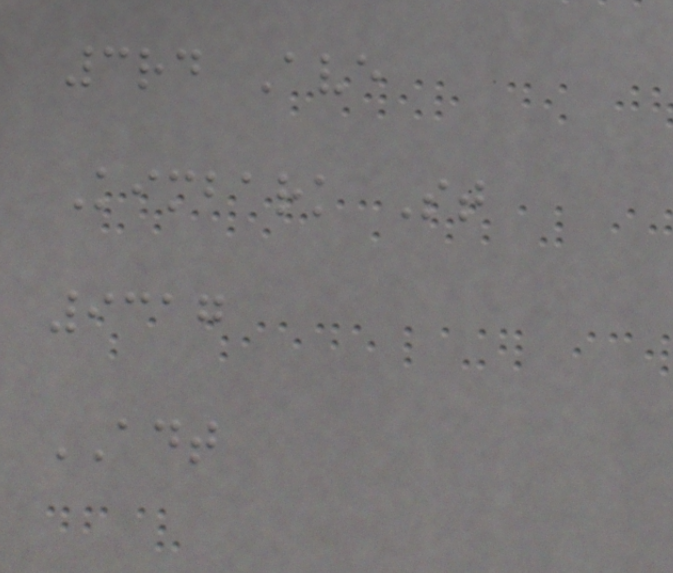3rd Ave
Kimbark St
9317
ADT
